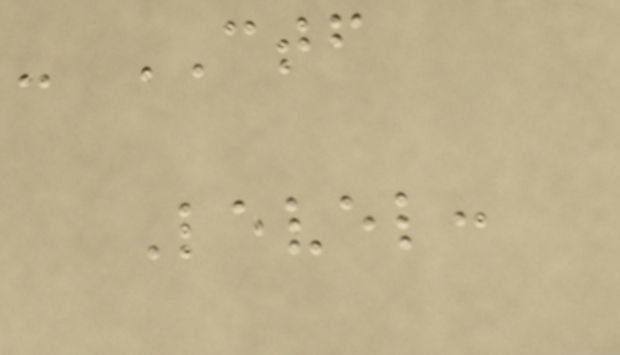- CTF
Level:
